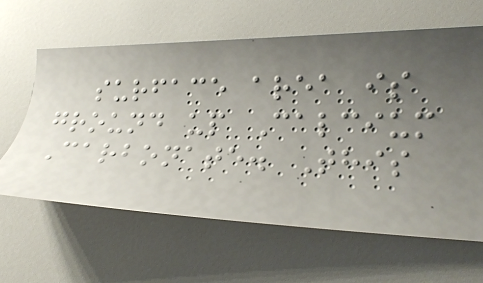surface area is
ground up Calcium
Carbonate. This
